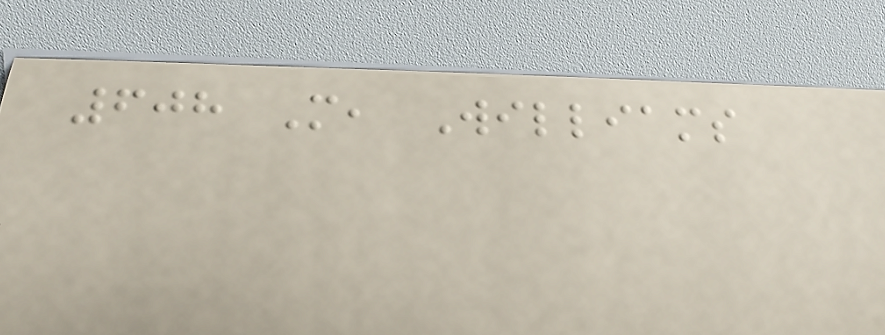608 M, Williams
